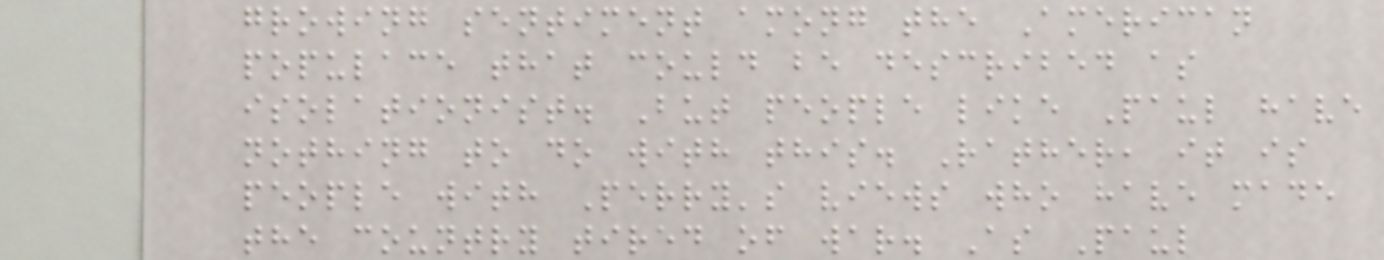growing sentiment among the American
populace that could be described as
isolationist. But people like Paul have
nothing to do with this. Rather, it is
people with Perry's views who have made
the country tired of war. As Paul
